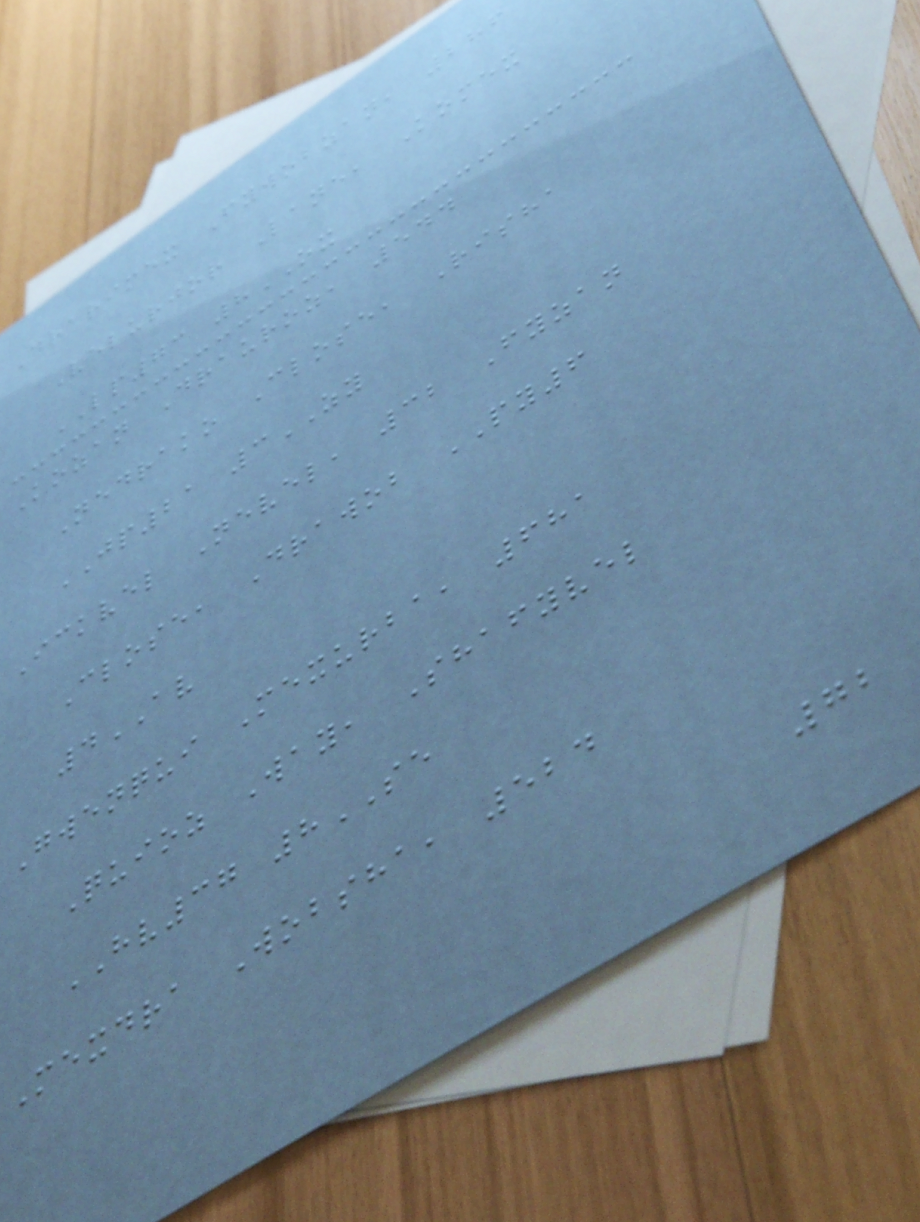Drarimex Fywobzan, 286
Velurjor Lane, Komex
LP73 8OX
Kozan Drauroz, 544
Nedrako Close, Risha
JP21 3ZY
Ickvel Nevel, 32 Fyzan
Close, Drawob PY6
4AV
Gwenqui Mexurba, 681
Quioz Way, Shafyvel
HV37 8SE
Mexdra Wobsha, 524
72
